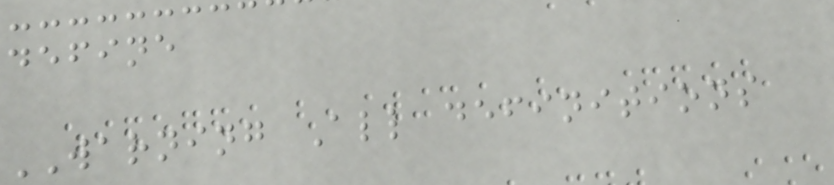define
WARNING All definitions
